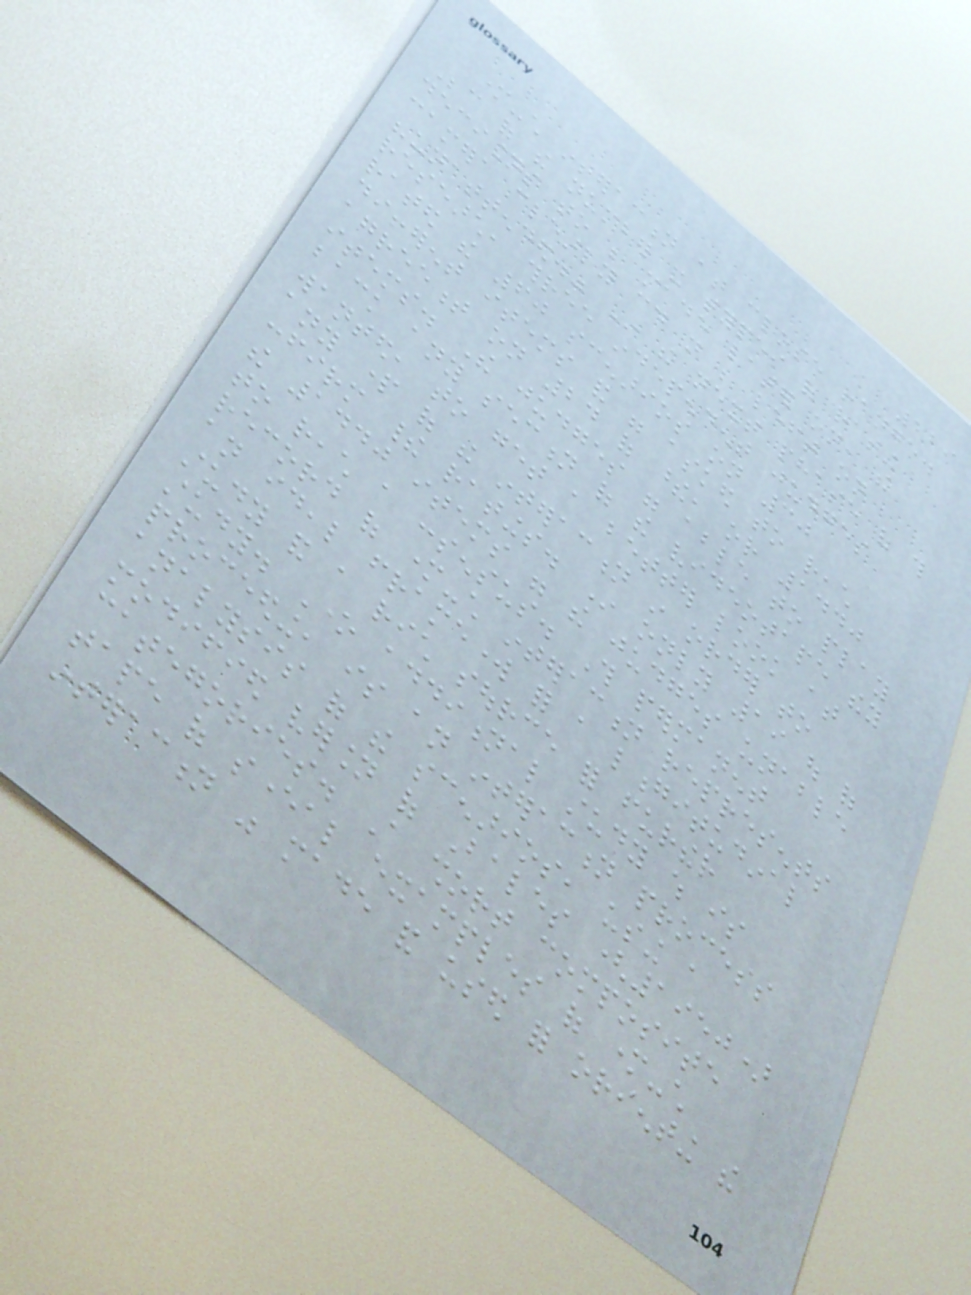129
mother-child interaction at close range.
Because of the number and types of rating
decisions to be made later on, the
camera clearly could not be left on
"unattended." In the next phase of this
research, three independent judges
rated the 60 scenarios on 30
different items and were asked to reach
agreement on 24 of these, or 1440
items. The judges were able to play
back any section of the videotape they
wanted, to get a better look at
any part of the interaction in order to
confirm their ratings. In only 19 out of
the 1440 items were the judges unable
to reach a consensus. This permanent
record of mother-child interaction represents
an ideal framework for a longitudinal
study and a rich source for further
study. One additional study which is
proceeding, is an interaction process
analysis of the scenarios, using a
modified version of Bales (1950)
categories. A short composite
tape of several examples of mother-child
interaction was made and used for orienting the
